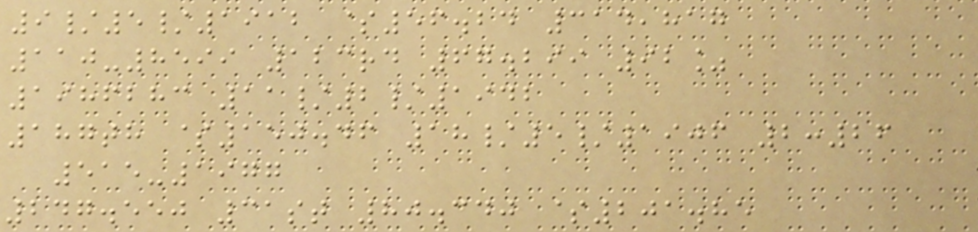9/5/1912 $56.24 314,817
110-8599 123rd 67.299 92%
1986283 11/2/1942
187th $150.46 18/5/1906 2:26
515-1977
247.550 31st 80.340 $201.85
